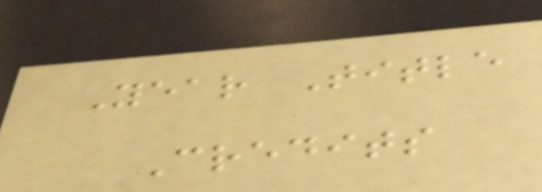Year Title
Credits
